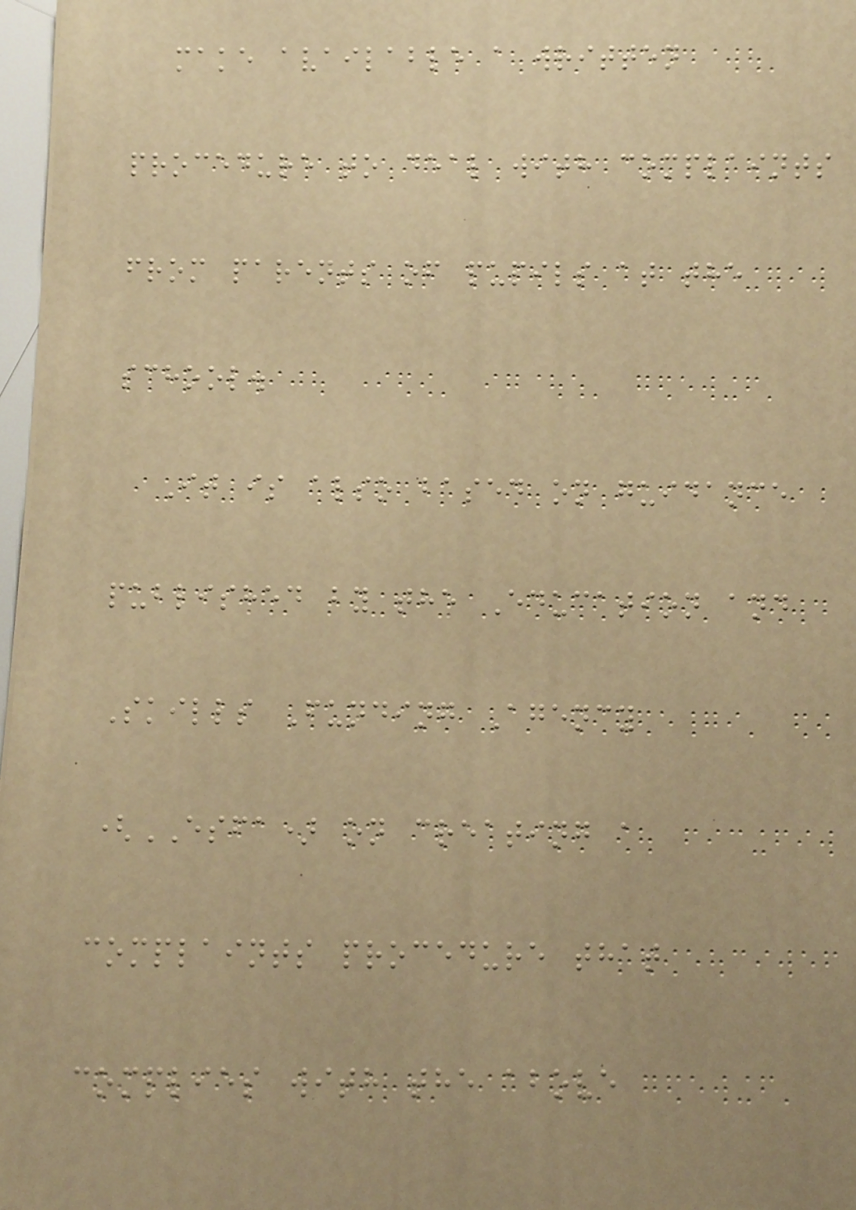make available a written
procedure to deal with complaints
from parents of pupils at the
school.
It is also based on guidance
published by the Education and
Skills Funding Agency
(ESFA) on creating a
complaints procedure that
complies with the above
